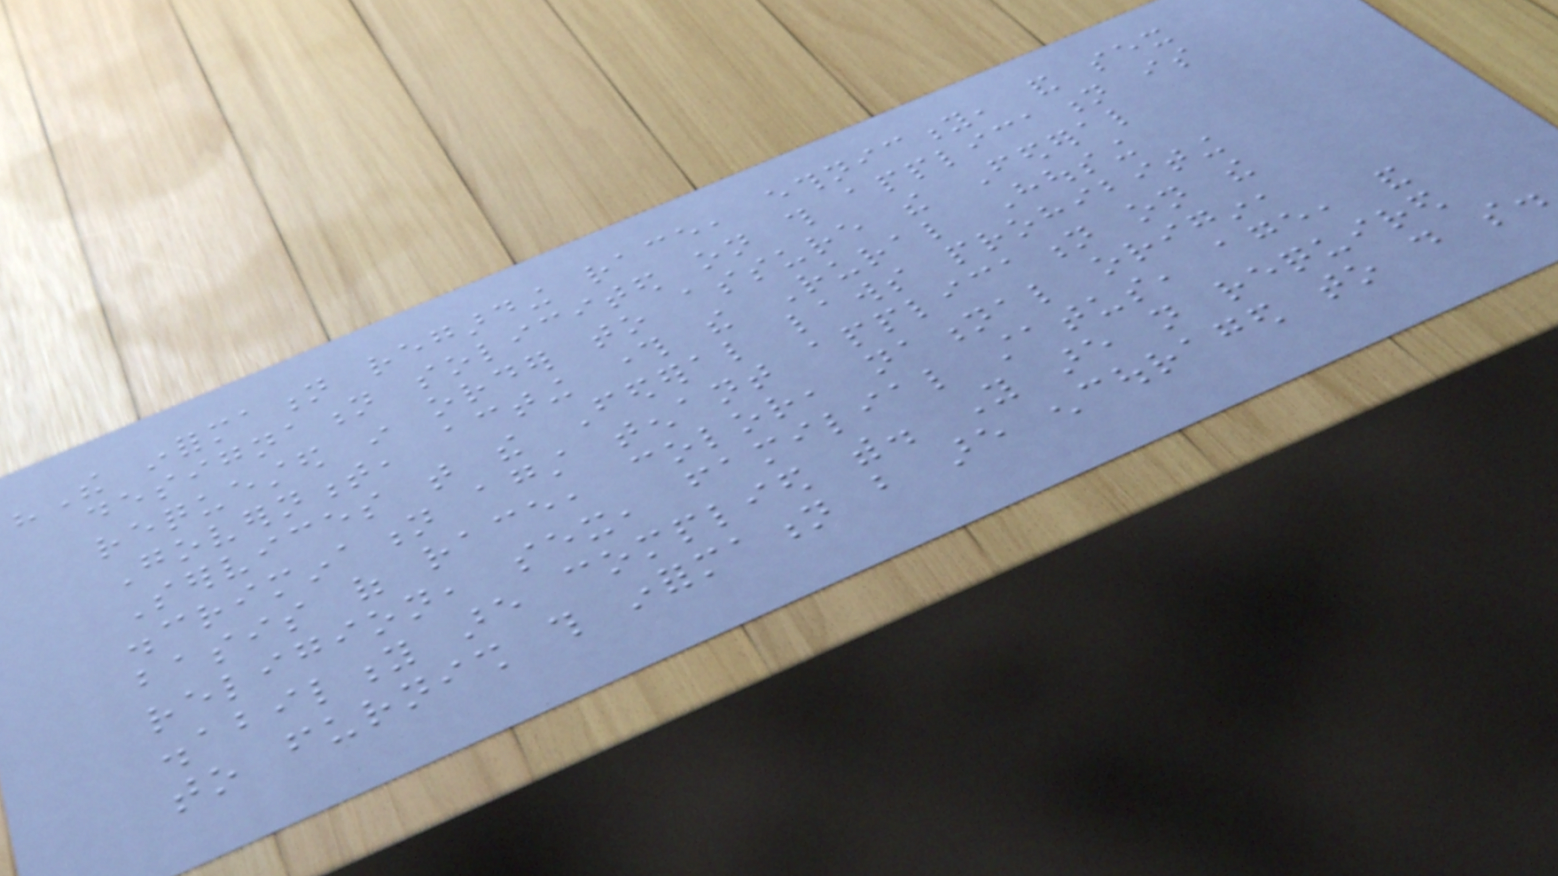"The information regarding race, ethnicity, and sex
designation solicited on this application is
requested in order to assure the Federal
Government, acting through the Rural Housing
Services that the Federal laws prohibiting
discrimination against tenant application on the
basis of race, color, national origin,
religion, sex, familial status, age, and
disability are complied with. You are not required
to furnish this information but are encouraged to do so.
